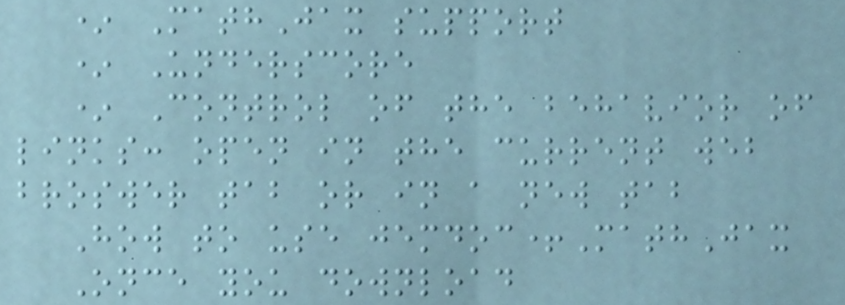* MathJax support
* Underscore
* Control of the behavior of
links: open in the current web
broswer tab or in a new tab
How to use jemdoc+MathJax
Once you download
